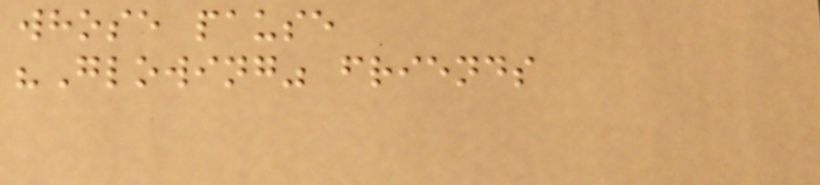whose pause
"Glowing" friends
